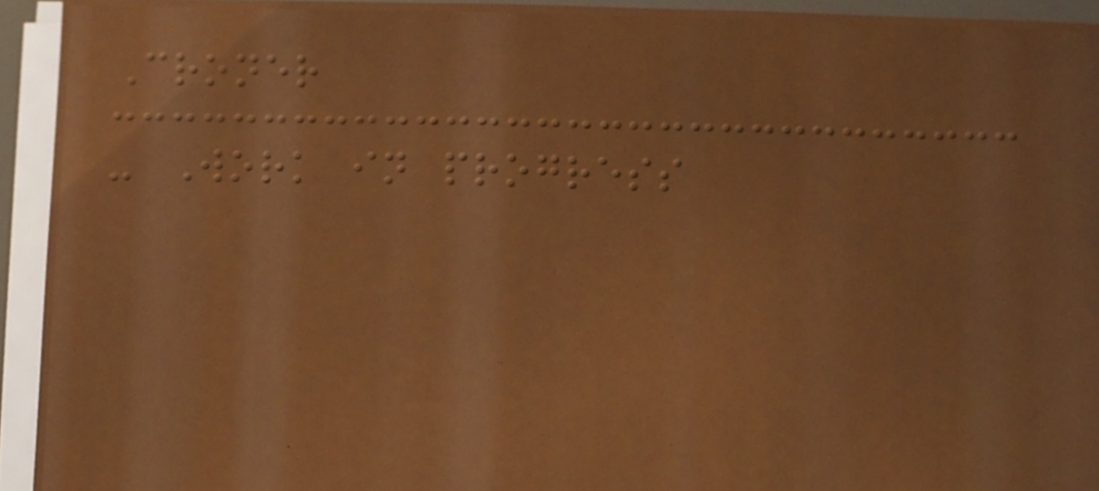Croner
- Work in progress
